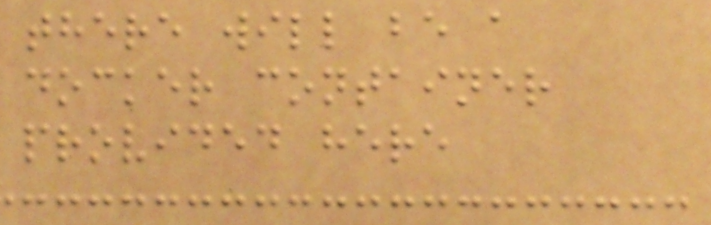there will be a
docker container
provided here
